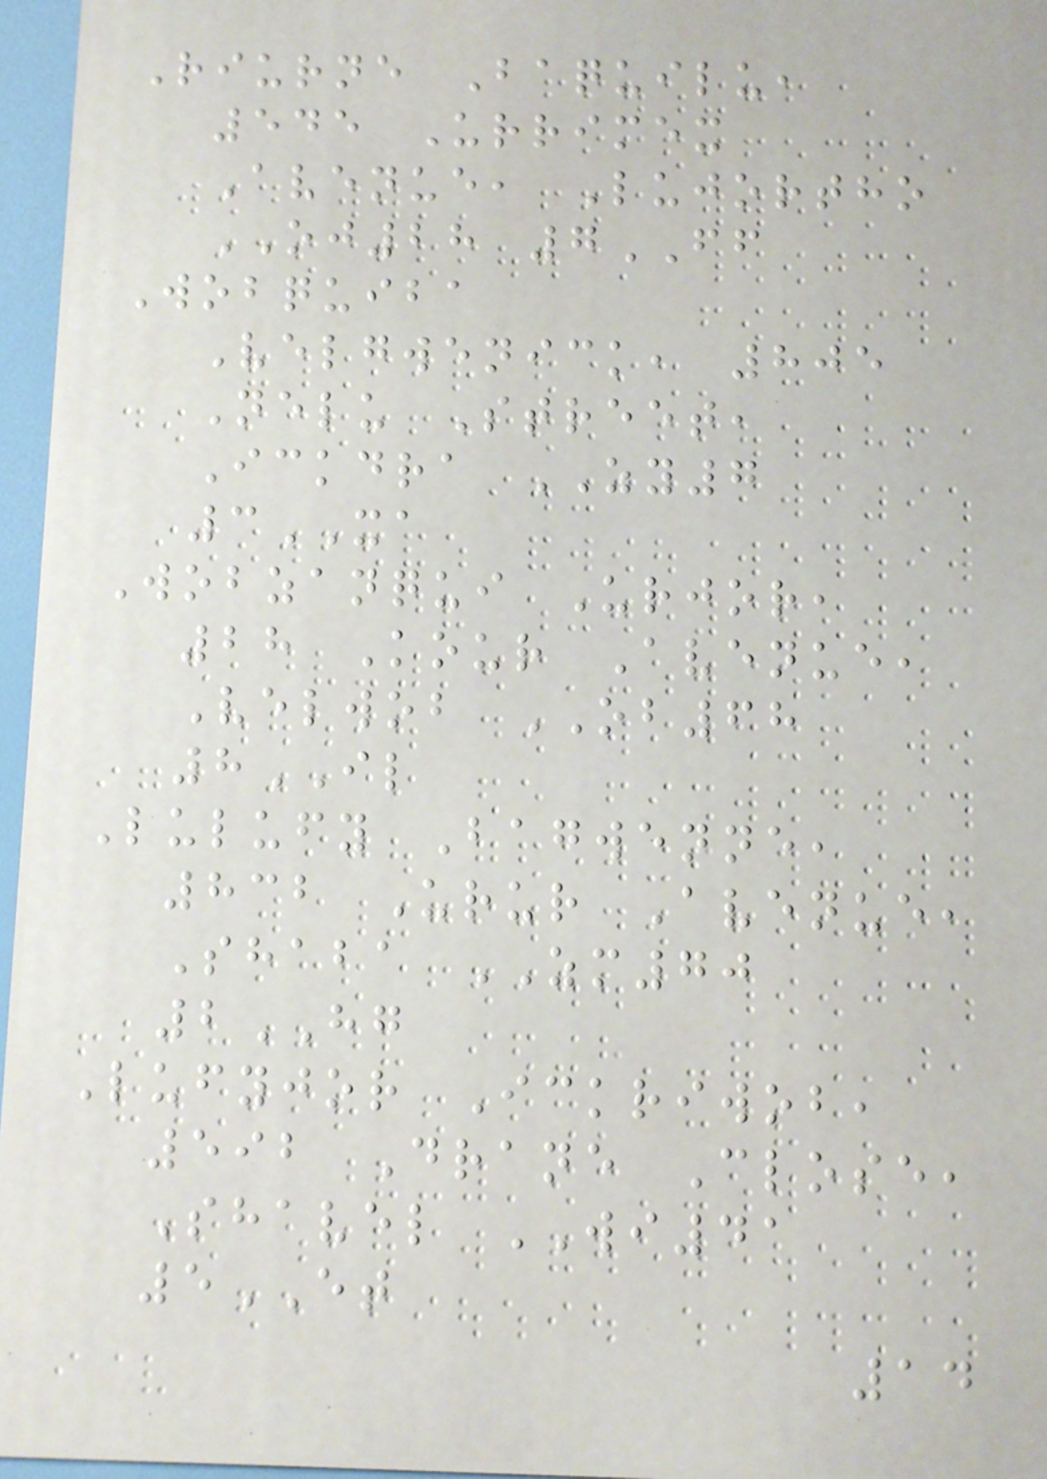Riurne Baquilu,
545 Urrimex
Avenue, Lujortho
OJ28 7FF
Wobquiba
Velgwenick, 805
Nelu Street,
Ickdra ZY7
3XA
Wobzanqui Urjor,
28 Kour Avenue,
Velwob OB68
8IL
Lulufy Bagwenne,
832 Urur Avenue,
Shaba ZM70
2HG
Lufyjor Ickriwob,
592 Drane Close,
Shavel WI41
5ET
14
